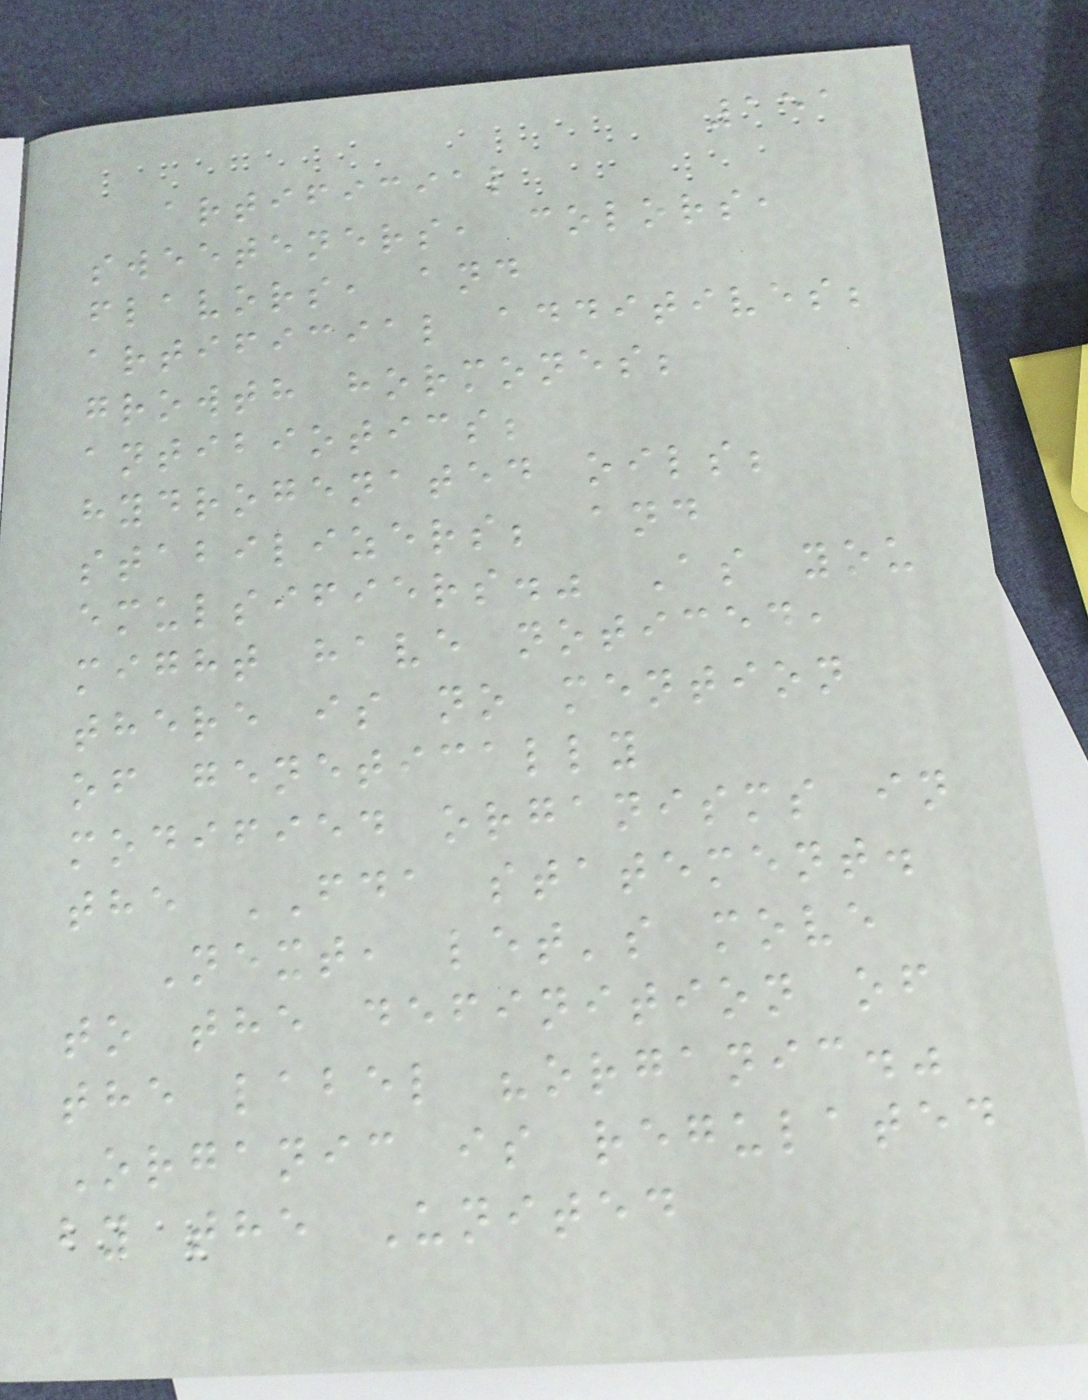151
artificial
sweeteners, colors,
flavors, and
artificial additives;
growth hormones;
antibiotics;
hydrogenated oils;
stabilizers; and
emulsifiers." As you
might have noticed,
there is no mention
of genetically
modified organisms in
the FDA statement.
Next, let's move
to the definition of
the label "organic."
Organic is regulated
by the United
